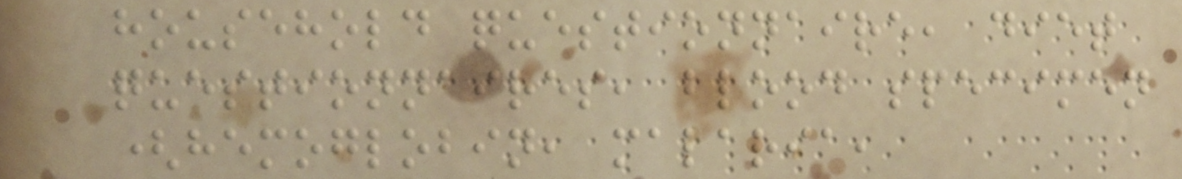household questionnaire, diet
questionnaires, blood specimen
(hemoglobin, malaria,
